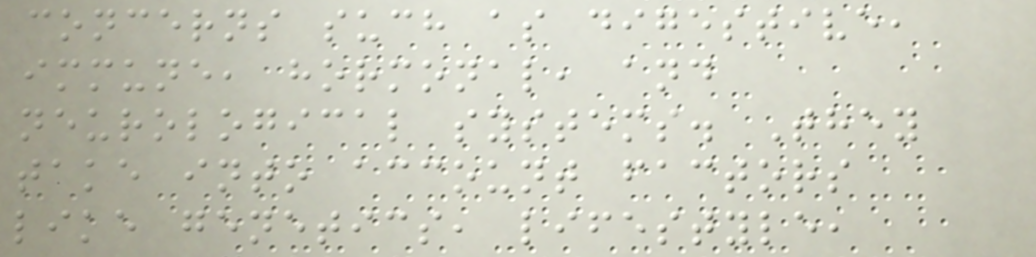concerns such as digestive,
immune, hormonal, and
neurological systems. They
take into account factors
like genetics, lifestyle,
